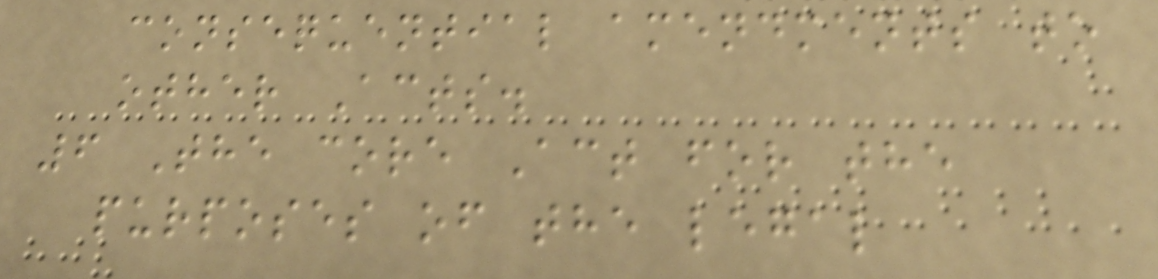consequential amendments to
other Acts.
6 The core Act for the
purposes of the legal
